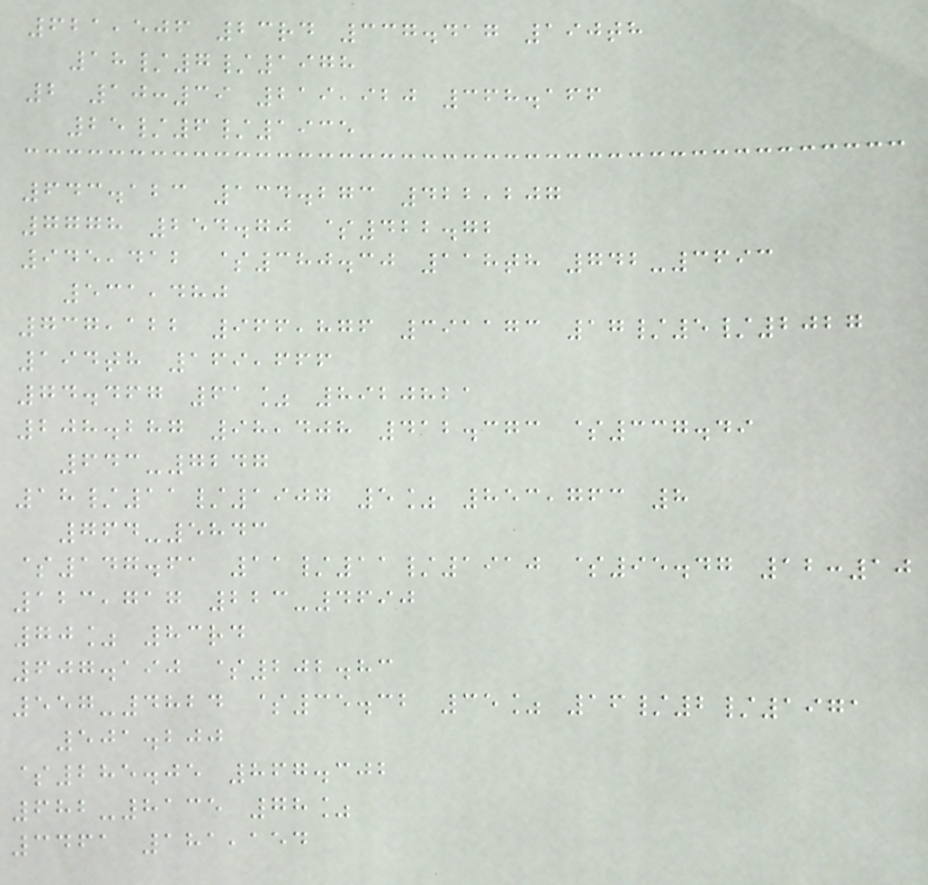621,506 23rd 337.417 190th
18/7/1978
2 10:39 219,920 368.166
25/6/1935
643.123 134.273 422,207
7778 254.70 $422.72
945,412 $380.30 118th 742-3693
531,480
737,122 966,876 391173 17/5/2027
194th 169,666
74.467 61% 8920821
208.287 98,408 412.373 $337.49
643-7247
18/11/1907 5% 853,763 8
764-5843
$147.61 11/11/1910 $95.47 12:10
123,717 223-4690
70% 83rd
607.190 $202.83
557-4824 $35.32 35% 16/2/1971
501.200
$285.05 867.302
682-8135 78%
3461 181,154
